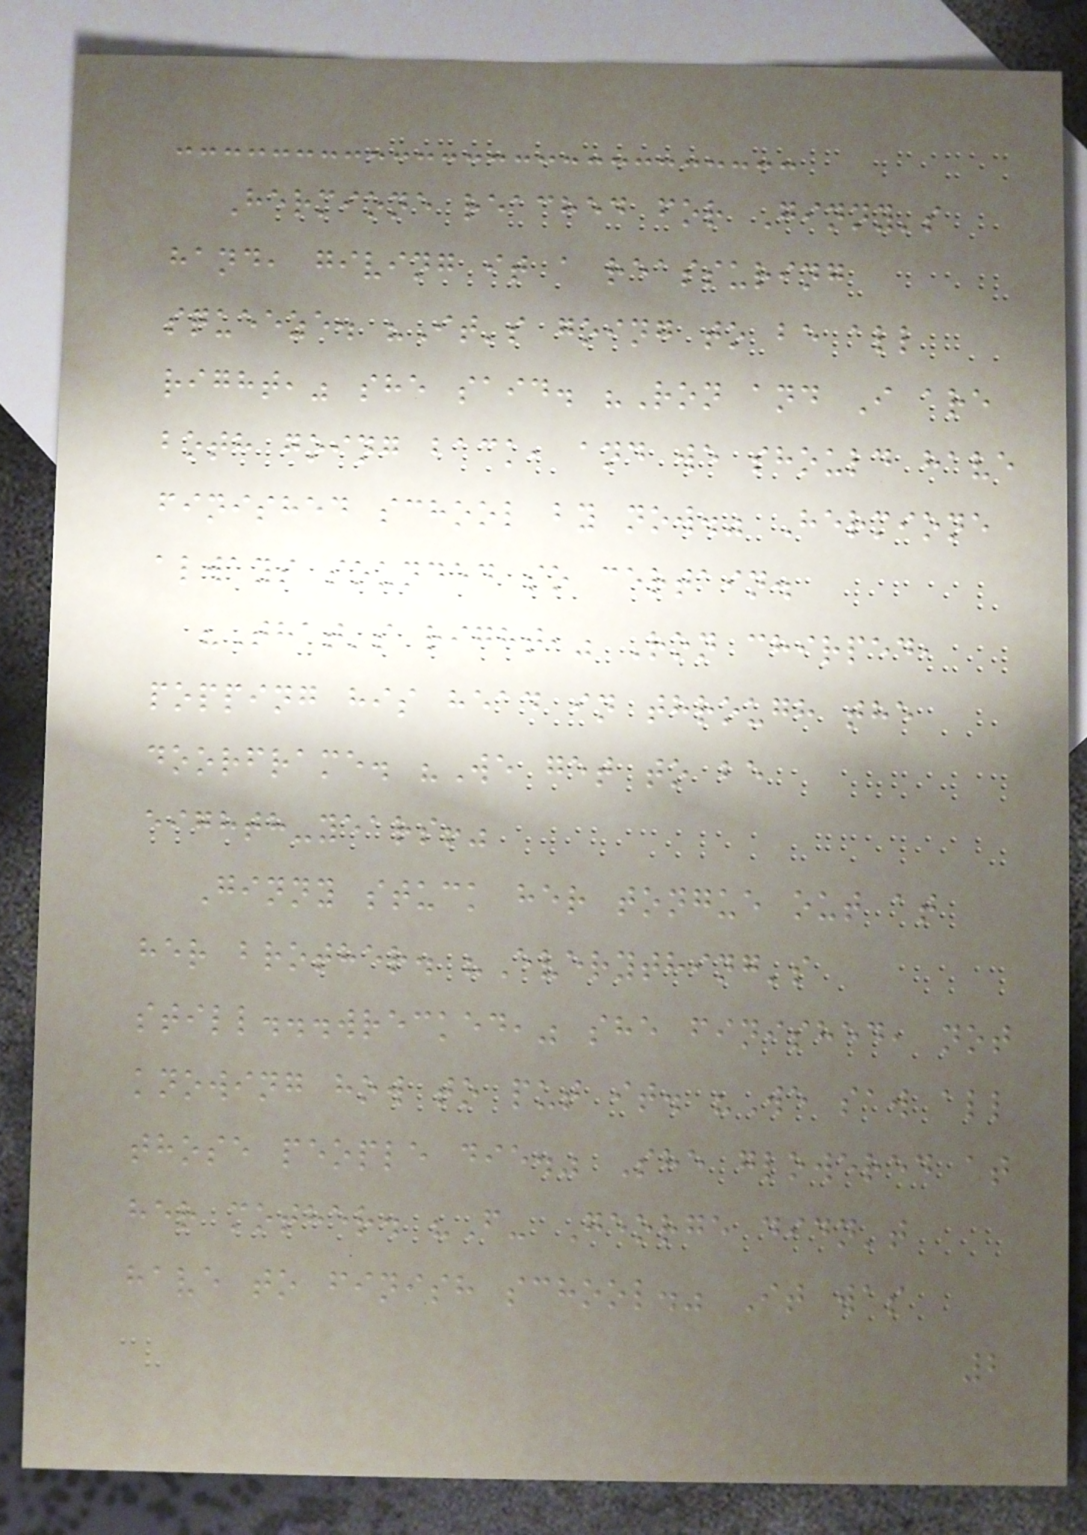Hermione reached for Ginny's
hand, giving it a reassuring
squeeze. "It's going to be all
right," she said. "Ron and I are
both going back, and we should have
finished school by now." Hermione
always sounded so certain.
"That's right," Ron chirped,
popping his head in through the
doorframe. "We get to be
eighth-years!"
Ginny stuck her tongue out at
her brother. "Everything's
still...wrecked," she finished, not
knowing how to put it. "We saw all
those people die." She glowered at
her mother. "F- George didn't
have to finish school." It was
2
